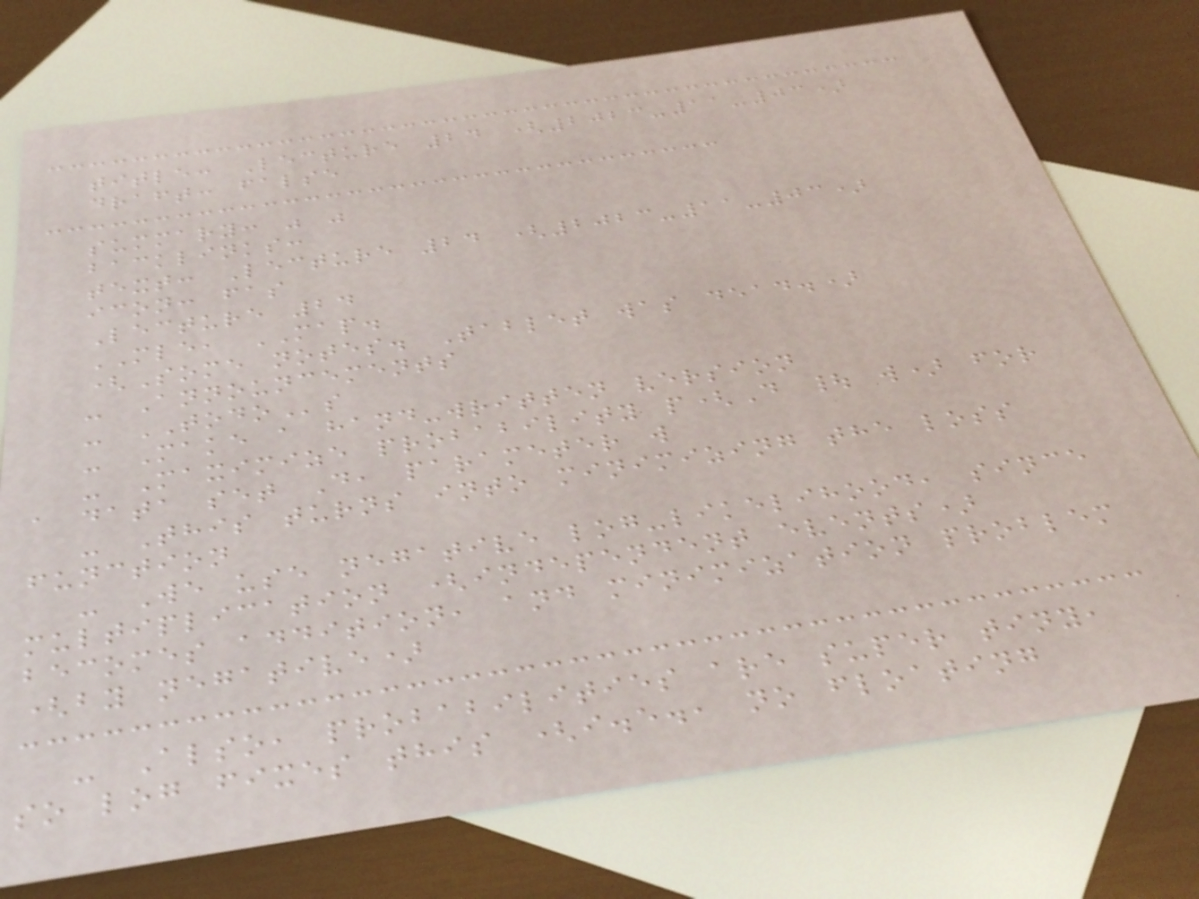title: Lecture 24 (2023-11-03)
draft: false
summary: " "
backlinks:
text: Lecture 24 (2023-11-03)
icon: fas
Lecture 24
MLE, MAP.
(Some notes. Tablet was dead.)
- Announcements
- TODOs
- Make a hand-written version
- Maximize probability p(D | w) for
a data set D, parameter w
- This turns into minimizing the loss
function
- We use negative log-likelihood, since
multiplication (independent events)
becomes addition, and minimization problem
(by negative)
- Also, probabilities are super tiny,
so log fixes this (i.e., no floating
